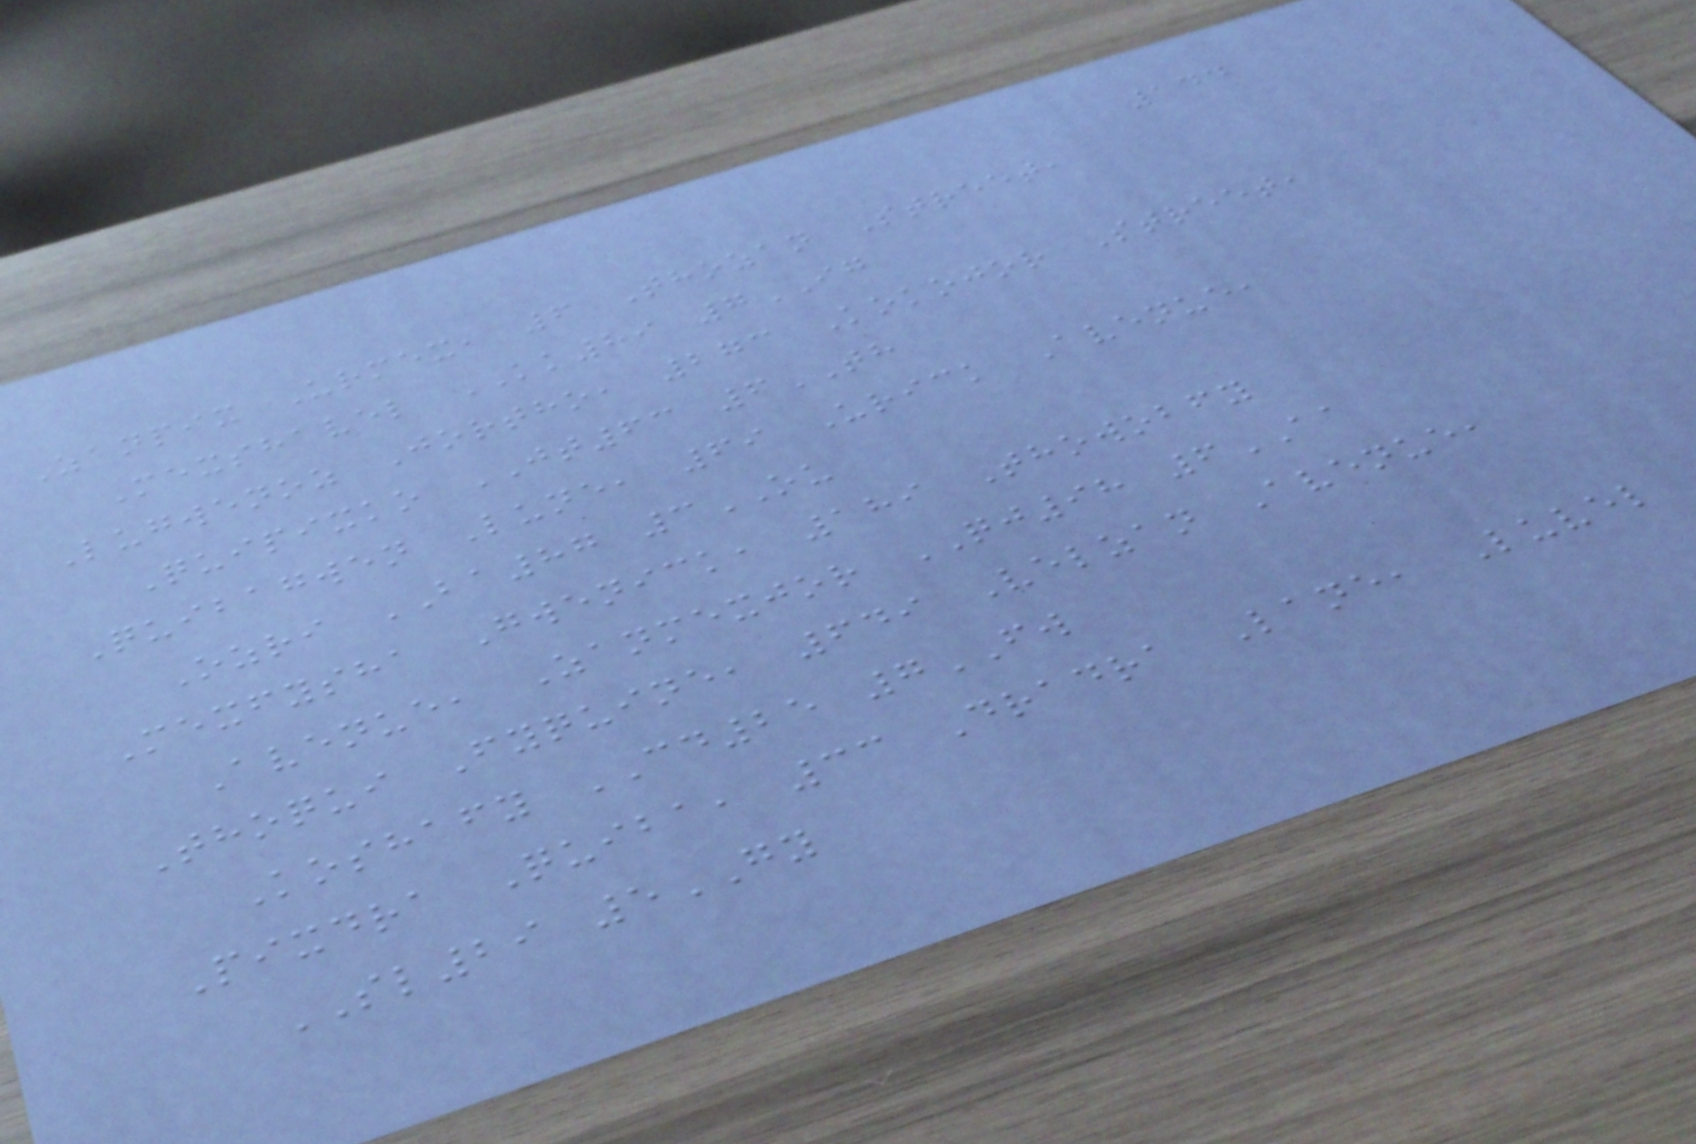144
Zanpix Urmex, 6 Thozan Street,
Mexshavel KK89 7IG
Lugwenoz Jortho, 273 Kokojor Street,
Quipixko JT63 6TH
Quibagwen Lune, 69 Urick Avenue,
Ozri BA87 3OU
Mexfysha Gwenick, 189 Thowobfy
Avenue, Zanmexjor QJ98 6AA
Thoqui Fyquine, 649 Velzan Avenue,
Koshafy CD25 7FW
Pixdra Quiba, 33 Dradra Lane, Luvel
SL29 5GY
